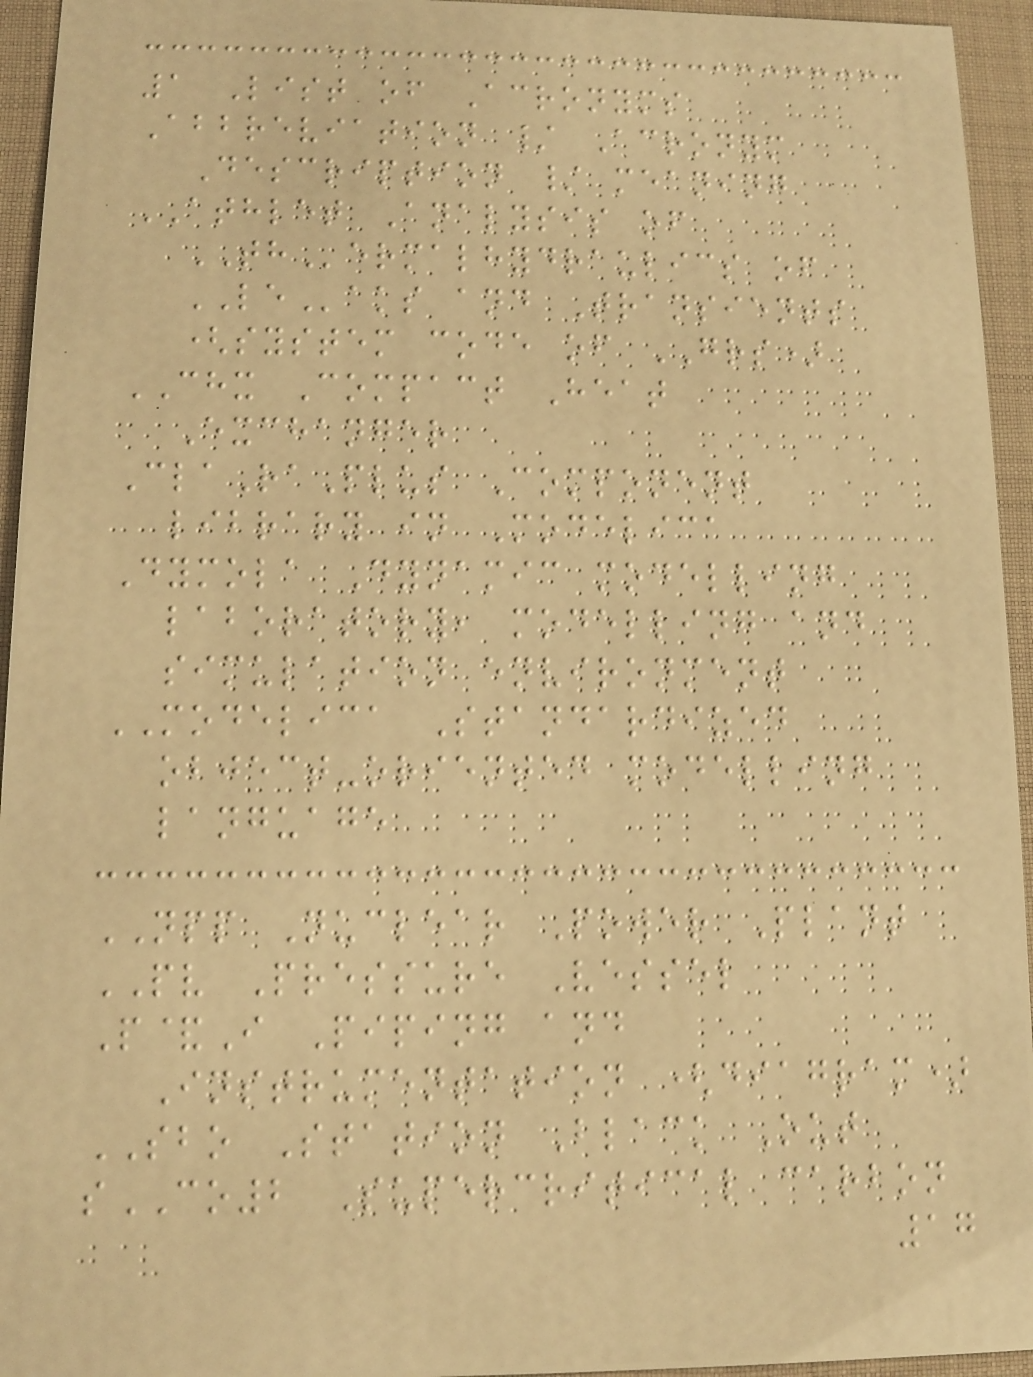1 List of Acronyms
Abbreviation / Acronym
Description / meaning
ATHLET Analysis of
THermalhydraulics of
LEaks and Transients
(system code of GRS)
CHX Compact Heat
Exchanger
ClaRaPlus Component
library in Modelica
Dymola Dynamic modelling
laboratory, modelling and
simulation environment
MODELICA Standardized
object-oriented modelling
language
NPP Nuclear Power Plant
PV Pressure Vessel
P&I Piping and
Instrumentation (diagram)
SBO Station Black Out
sCO2 Supercritical carbon
17
